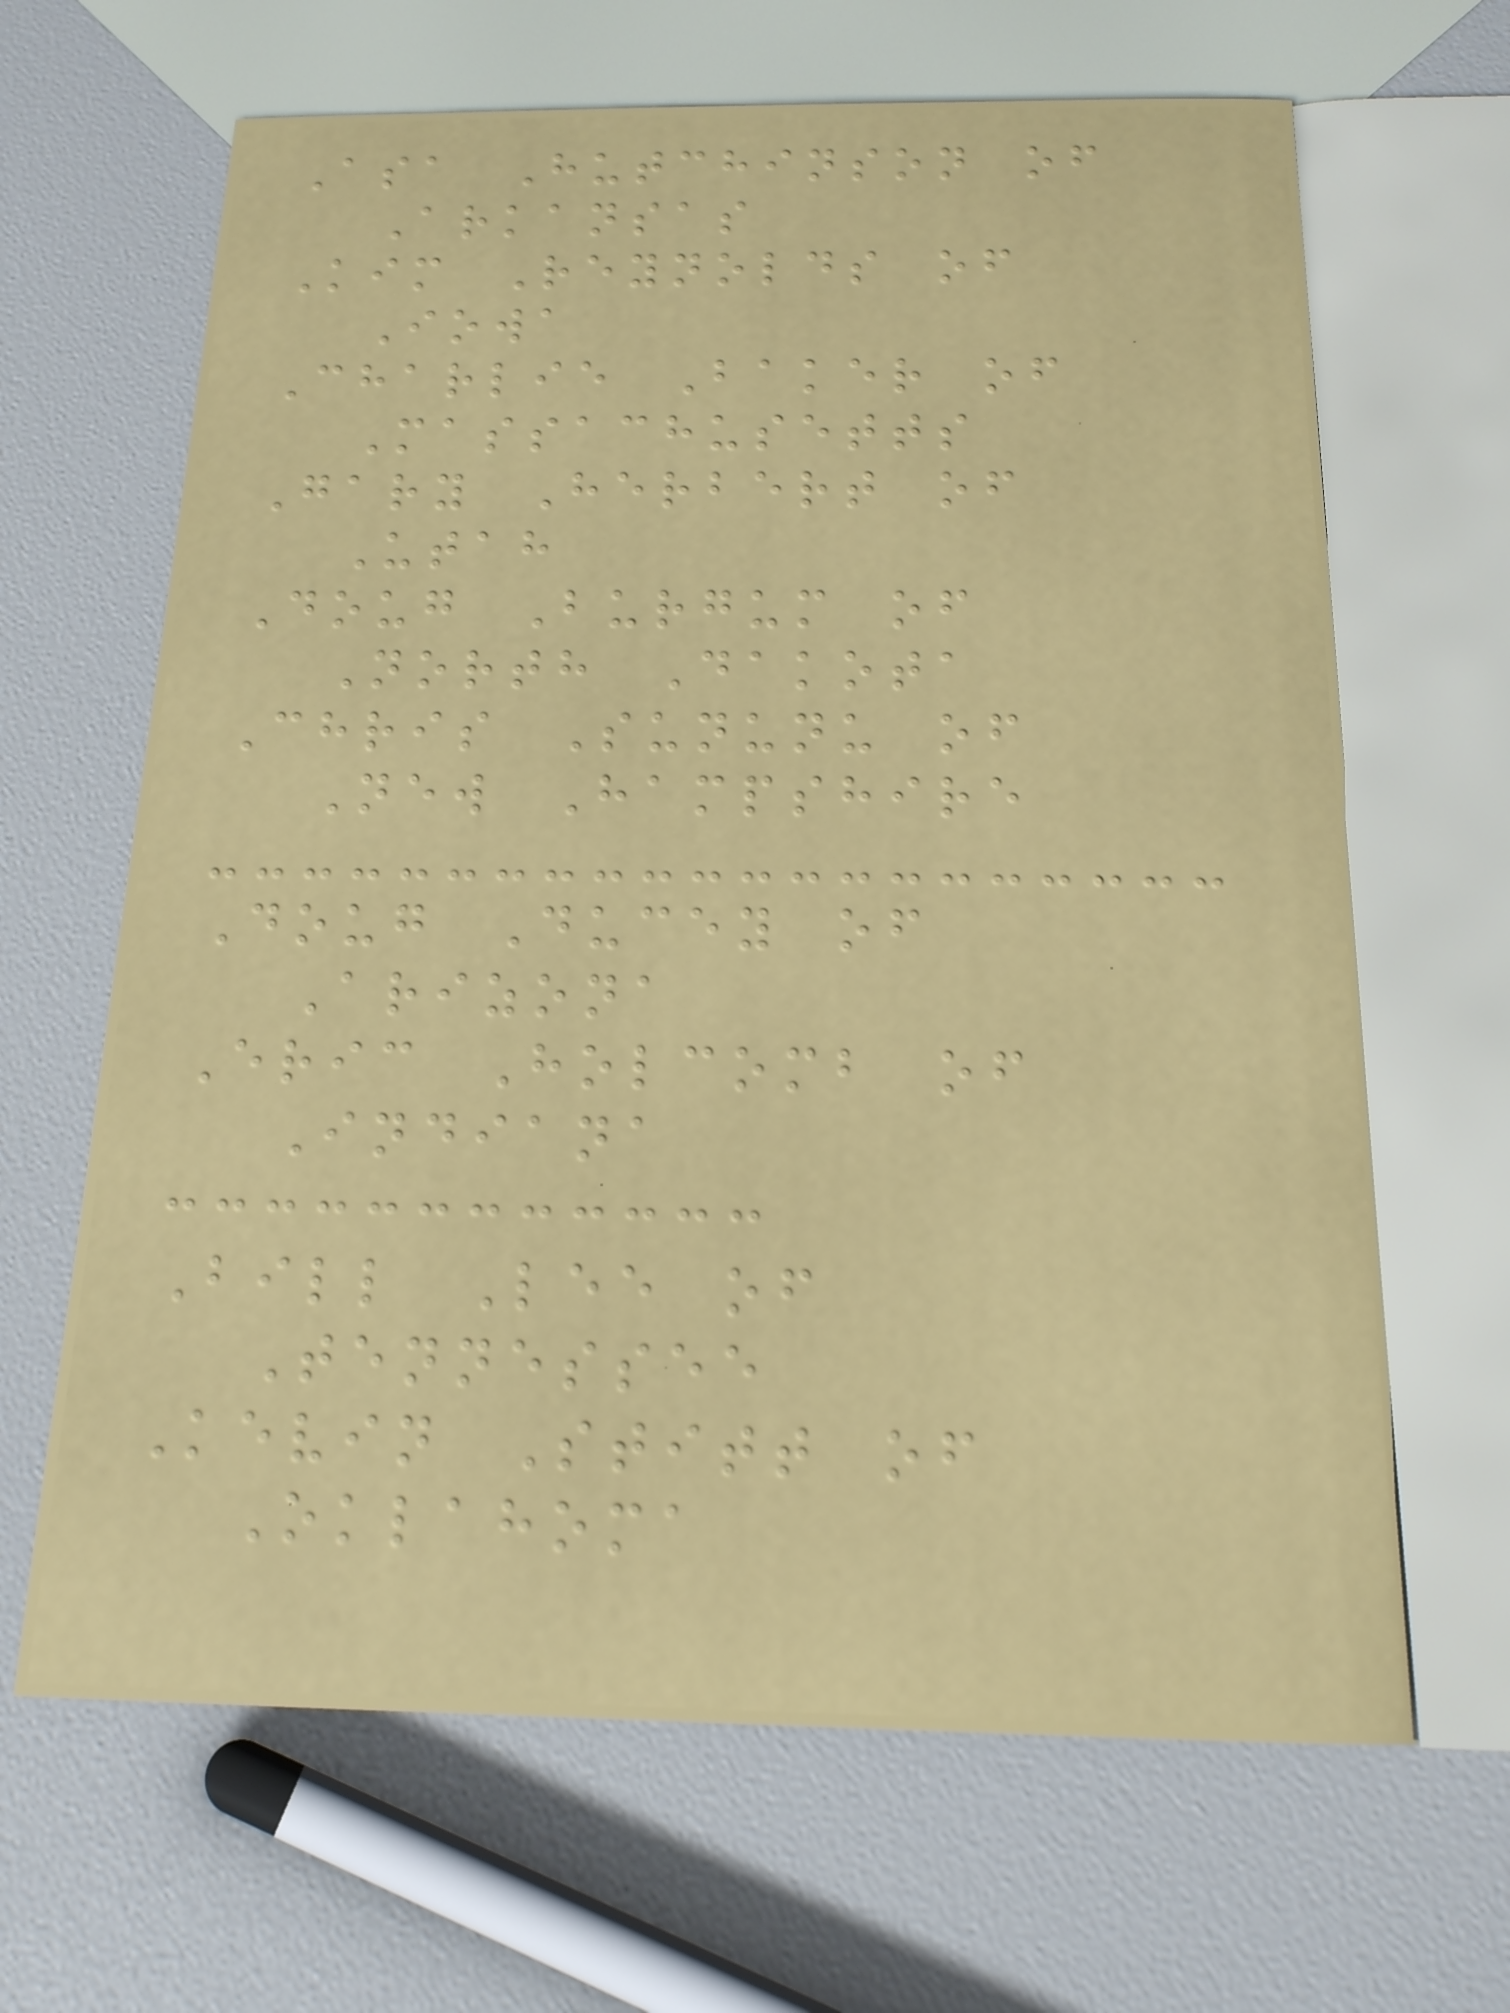Asa Hutchinson of
Arkansas
Kim Reynolds of
Iowa
Charlie Baker of
Massachusetts
Gary Herbert of
Utah
Doug Burgum of
North Dakota
Chris Sununu of
New Hampshire
Doug Ducey of
Arizona
Eric Holcomb of
Indiana
Bill Lee of
Tennessee
Kevin Stitt of
Oklahoma
